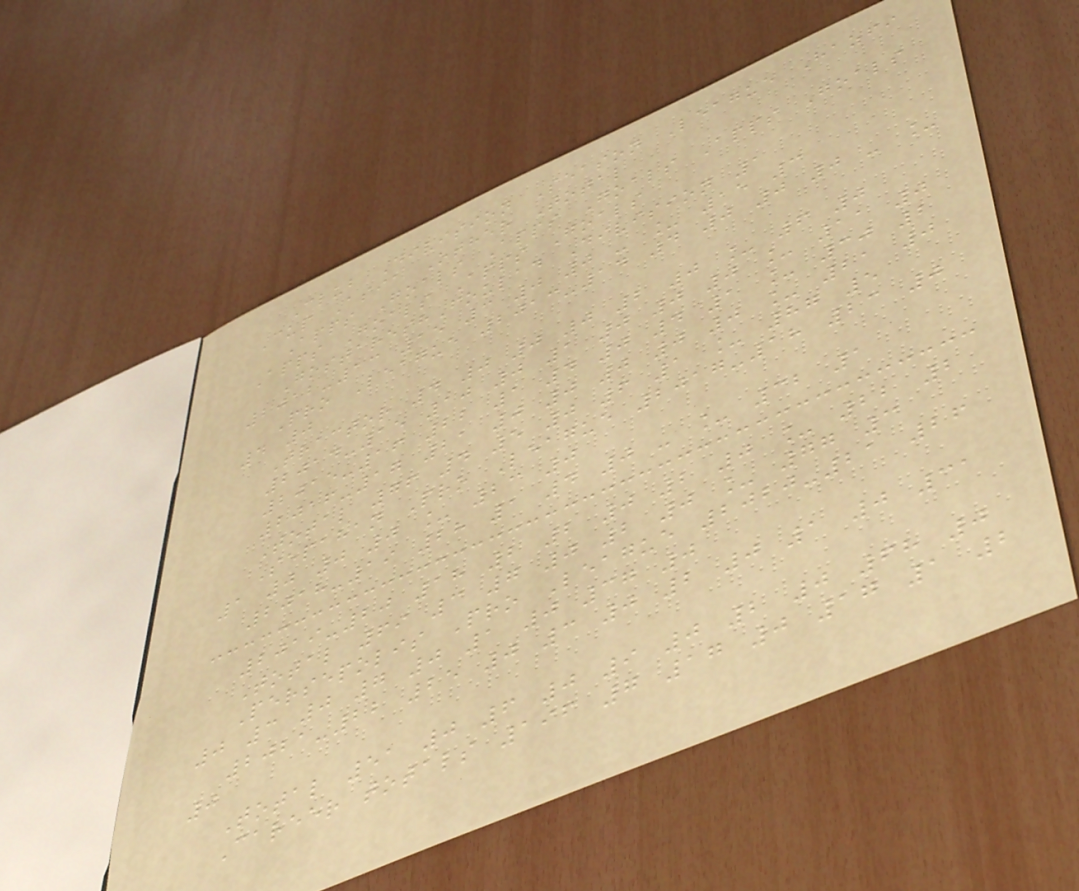Club Division Season League Hazfi
Cup Asia Other Total
Apps Goals Apps Goals Apps Goals
Apps Goals Apps Goals
GostareshFoulad Division 1
2012-13 15 3 0 0 - _ 15 3
Pro League 2013-14 4 0 0 0 - _
4 0
Tractor 4 0 0 0 2 0 _ 6 0
2014-15 10 0 1 0 0 0 _ 11 0
2015-16 22 1 4 0 4 1 _ 30 2
2016-17 21 0 0 0 0 0 _ 21 0
Total 76 4 5 0 6 1 _ 87 5
Sepahan Pro League 2017-18 23 0
1 0 0 0 _ 23 0
2018-19 28 1 4 0 - _ 32 1
2019-20 18 2 2 0 2 0 _ 22 2
Total 69 3 7 0 2 0 _ 77 3
Persepolis Pro League 2020-21 26
0 3 0 7 0 1 0 37 0
2021-22 25 0 3 0 2 0 1 0 31
0
Total 51 0 6 0 9 0 2 0 68 0
Career totals 196 7 17 0 17 1 2
